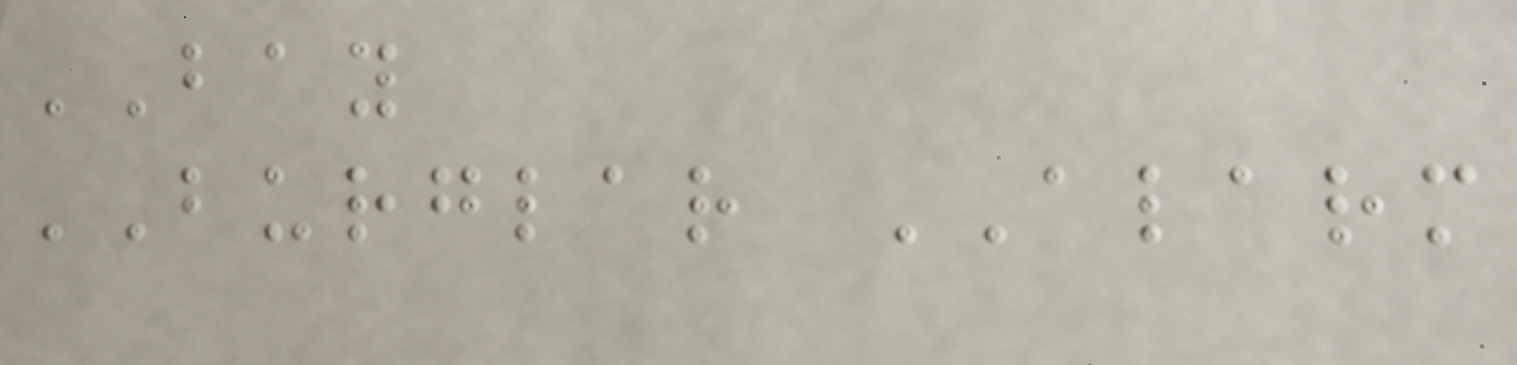BAY
BURGLAR ALARM
